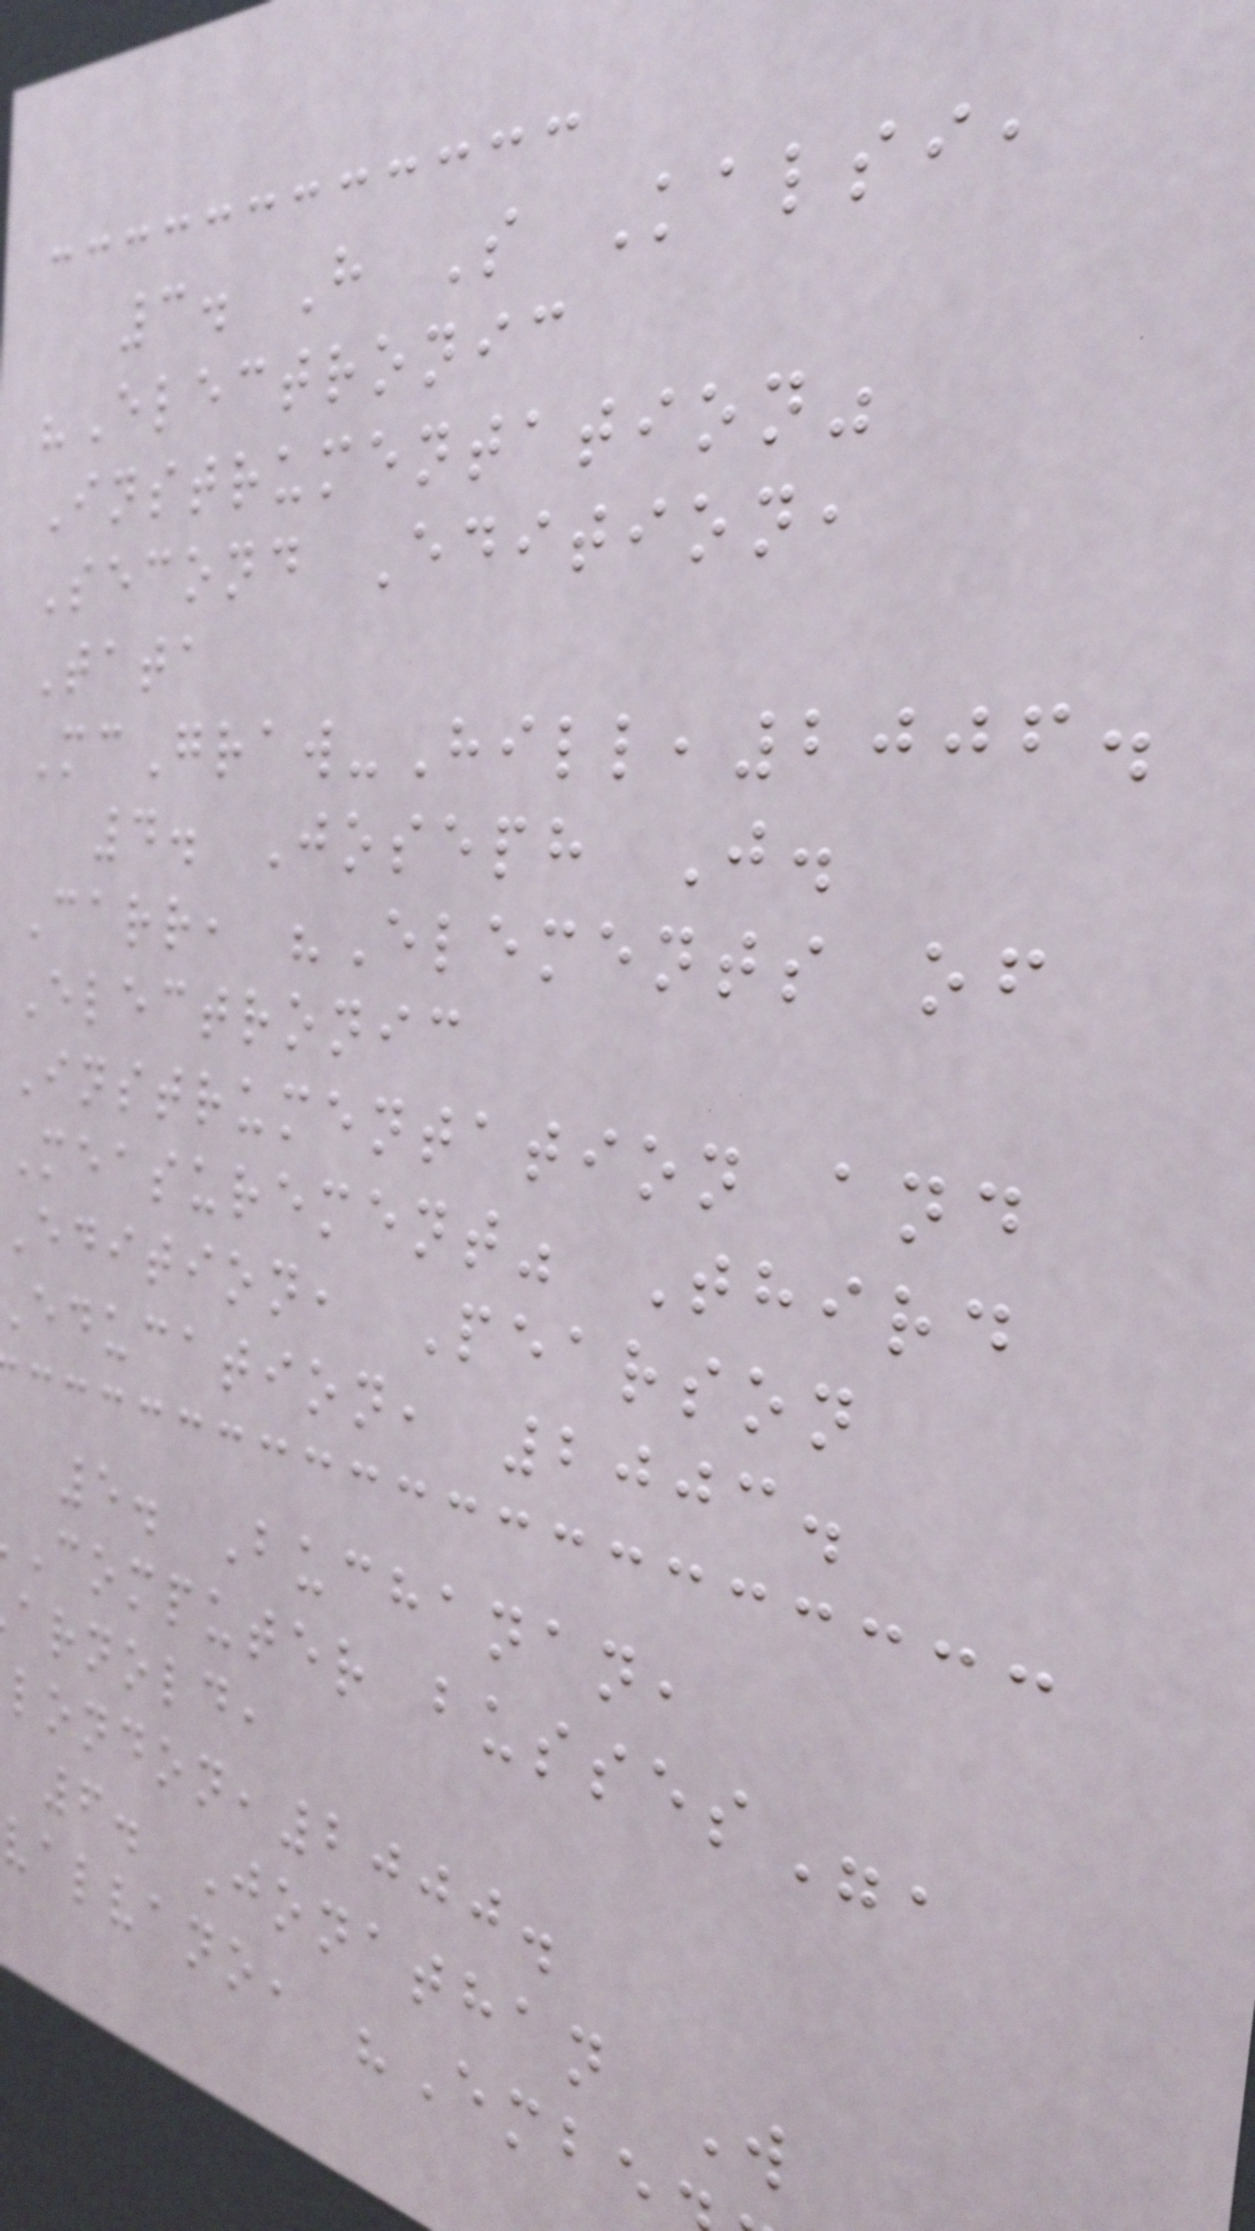3. H S Kalsi,
"Electronic
Instrumentation"
Second Edition,
Tata
McGraw-Hill,2006.
4. Joseph J.
Carr, "Elements of
Electronic
Instrumentation and
Measurement" Third
Edition, Pearson
education, 2003.
5. Buchanan,
Computer busses",
arnold,
london,2000.
6. Jonathan W
valvano, "Embe
